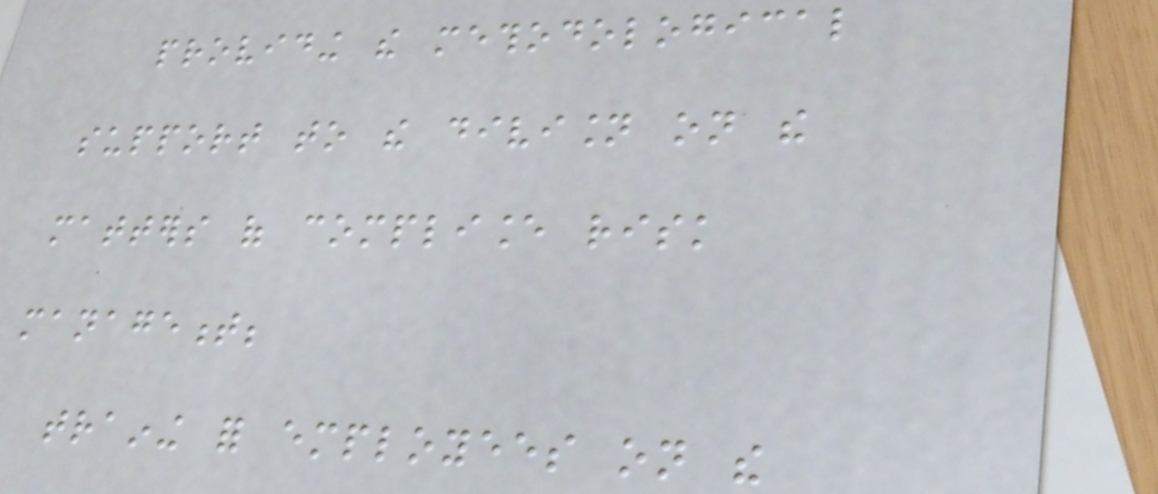providing the methodological
support to the division on the
matters of compliance risk
management;
training for employees on the
